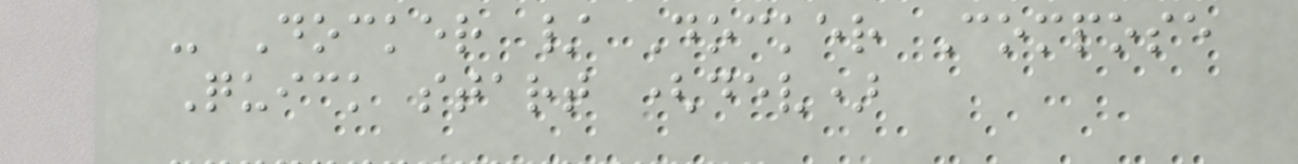- Docker / Docker Compose
Quick start (dev)
